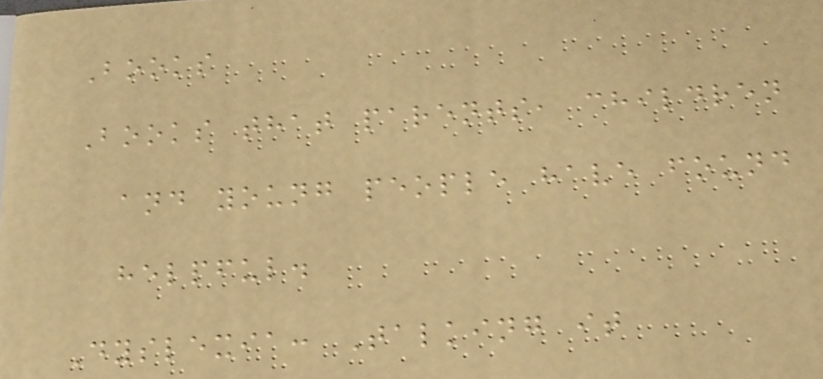Books
Books that parents, children
and young people have found
helpful.
Dyslexia: Talking it
